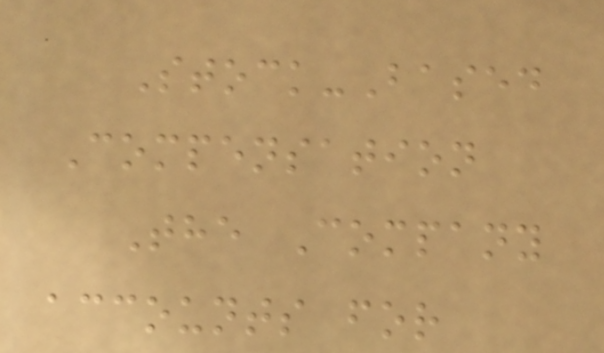Stock-Based
Compensation
The Company
accounts for
